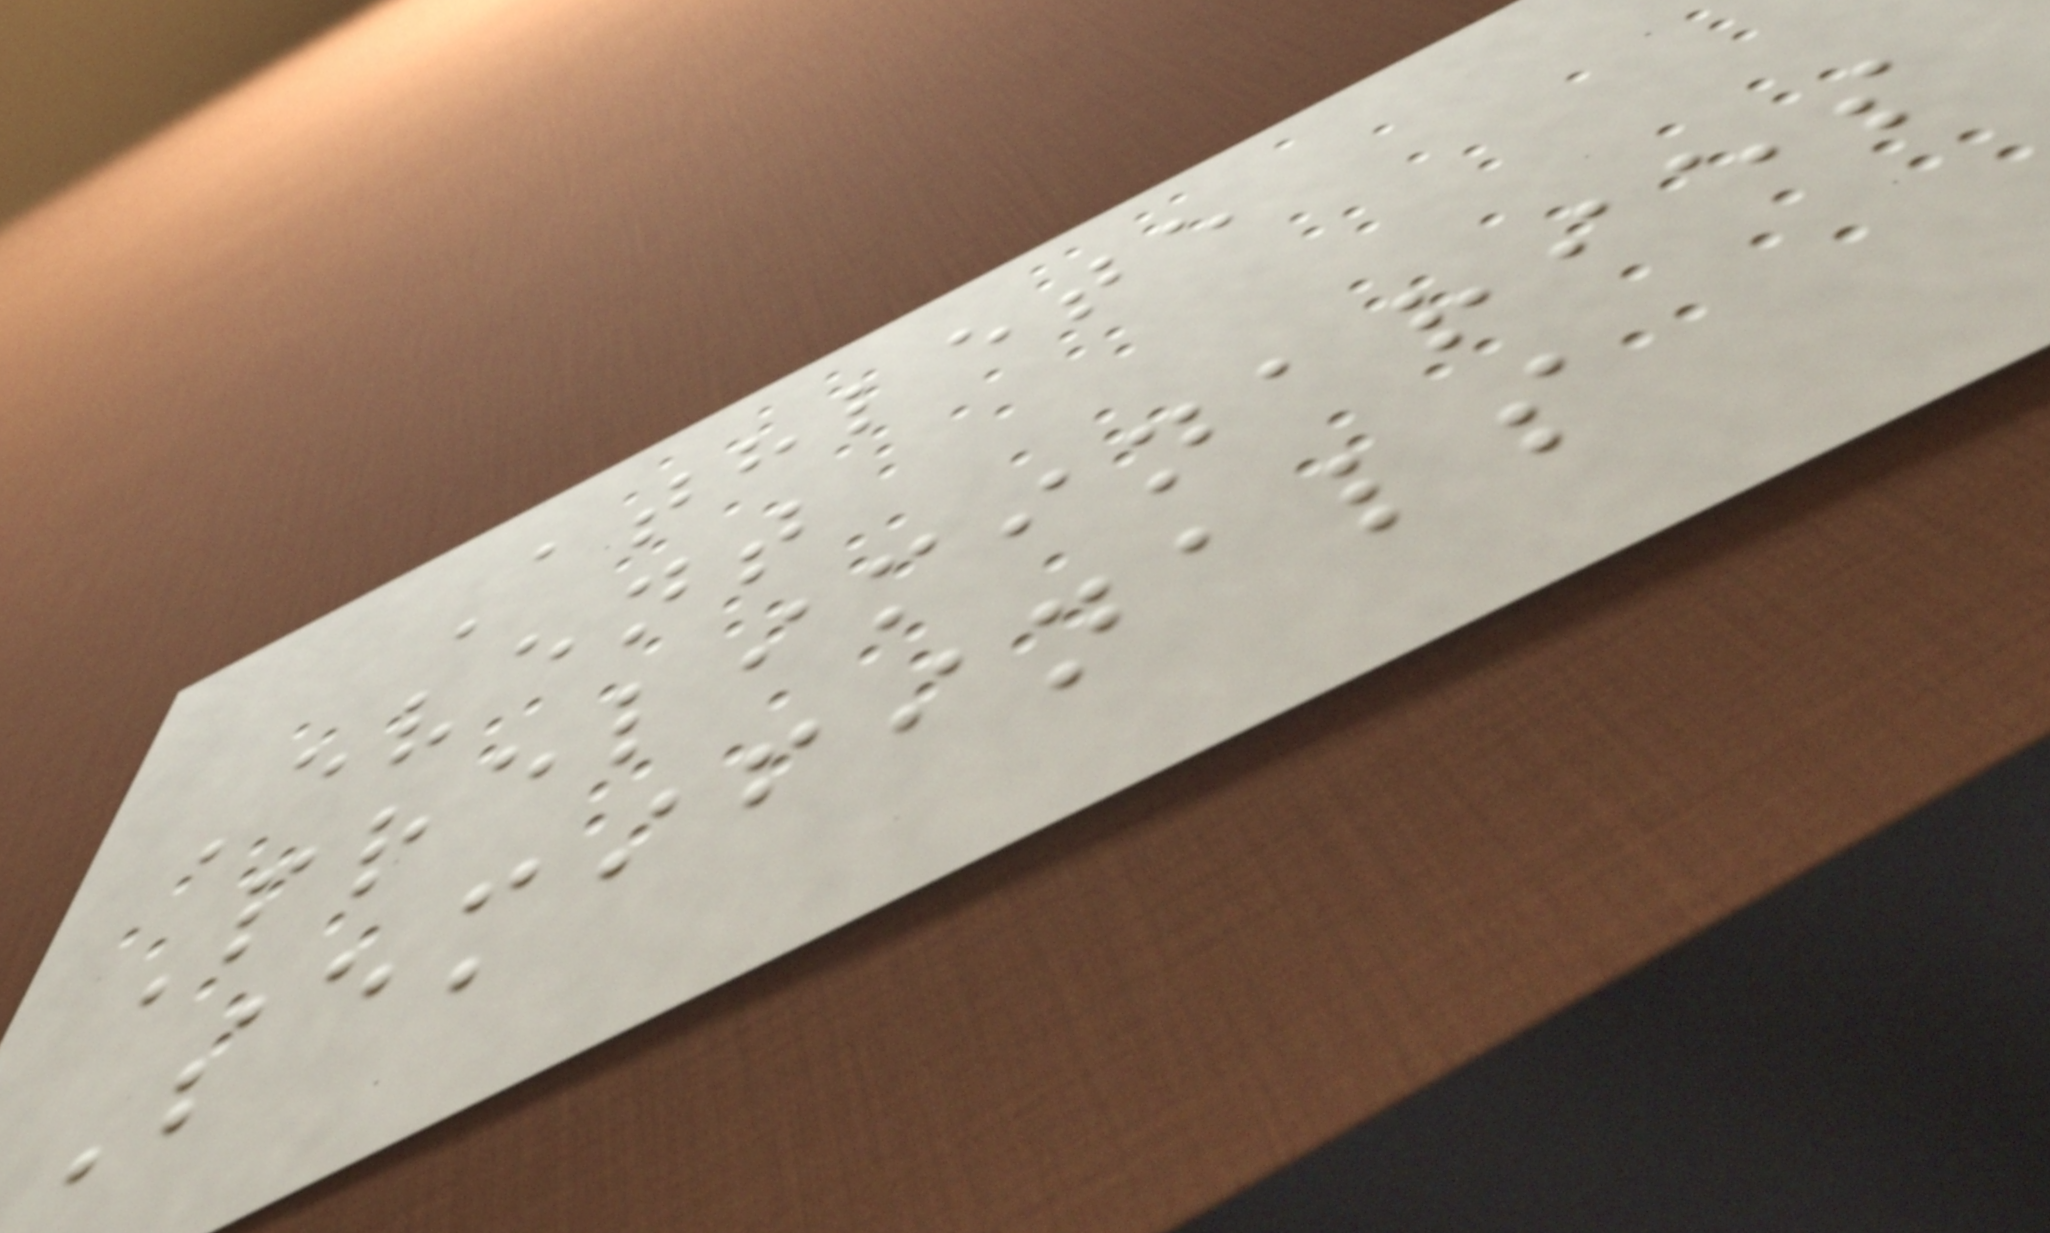Athlete
Event
Preliminaries
Semifinals
